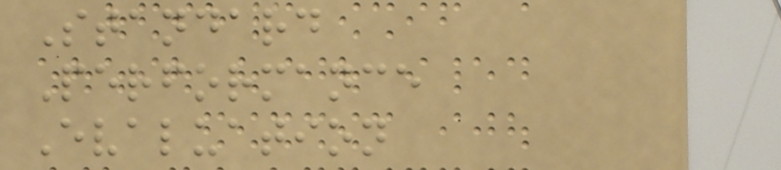Standard
Performance
Evaluation
